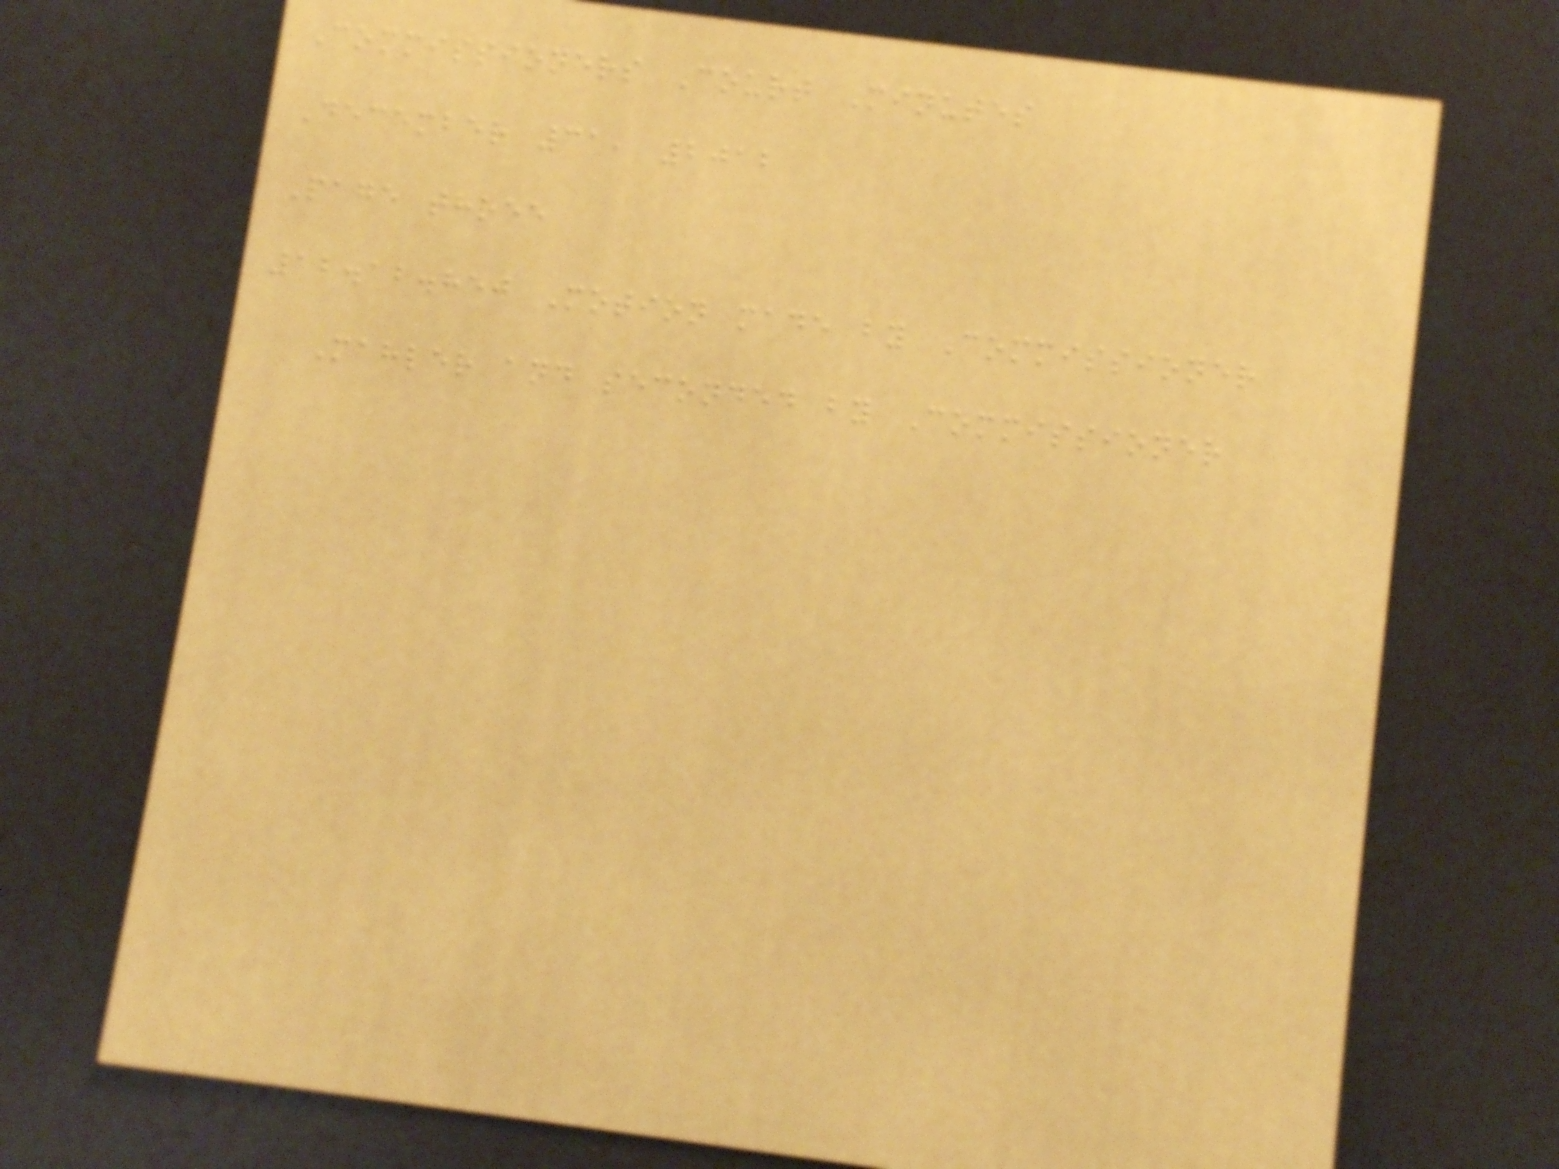Commissioners Court Minutes
December 31, 2012
Page three
12.12.850 Motion made by Commissioner
Mahler and seconded by Commissioner
